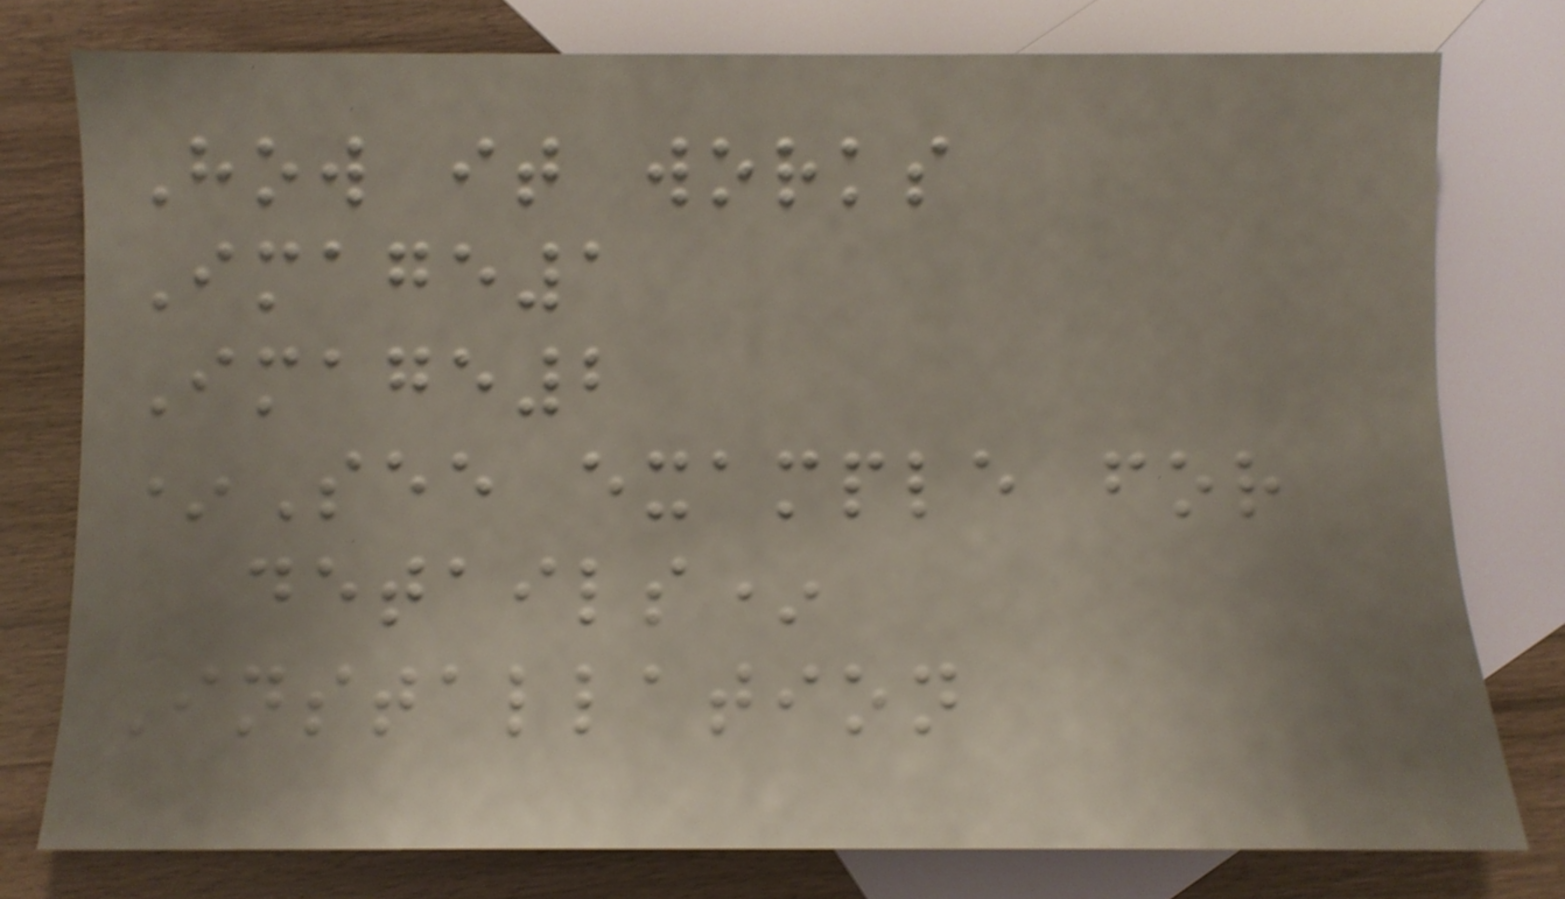How it works
Image1
Image2
*See example for
details*
Installation
